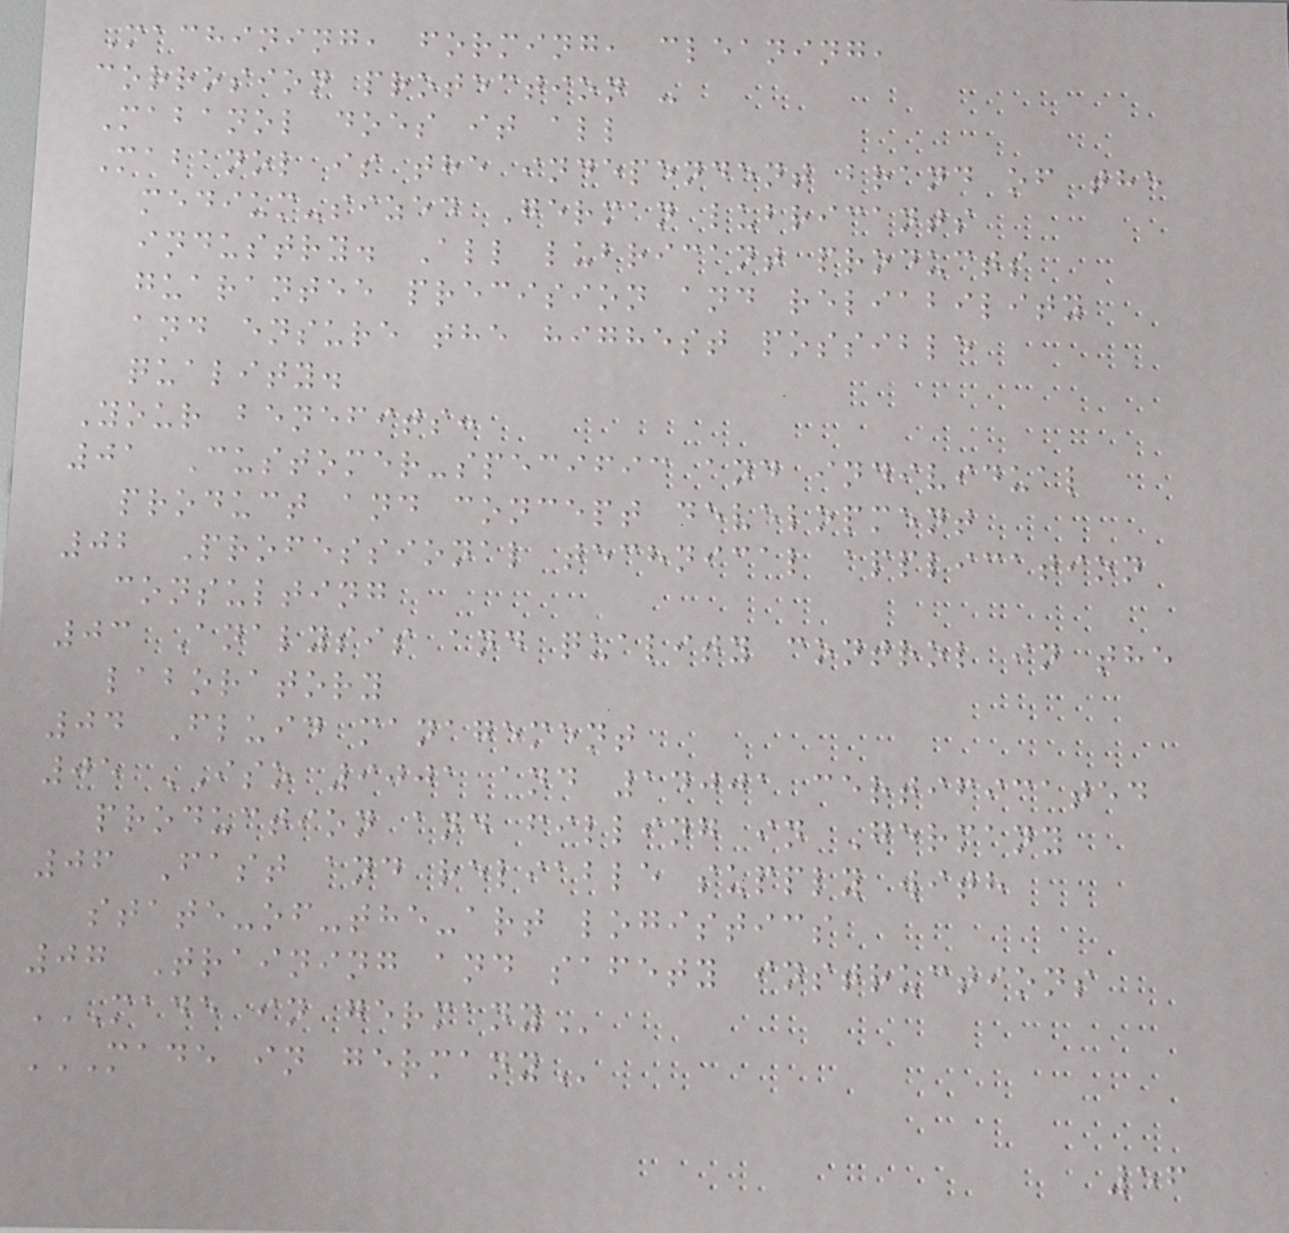Machining, forming, cleaning,
corrosion protection -
Mabanol does it all
Mabanol is the independent brand of the
medium-sized German lubricants
industry. All lubricant products
guarantee precision and reliability
and ensure the highest possible
quality.
Your benefits:
01 Customer-specific and individual
product and concept development
02 Professional technical application
consulting
03 Analysis and quality control in the
laboratory
04 Fluid management
05 ISO 9001 and 14001 certificated
production and filling in Germany
06 Fast and reliable supply with
state-of-the-art logistics
07 Training and safety instructions
MADE IN GERMANY
MADE IN GERMANY
56
